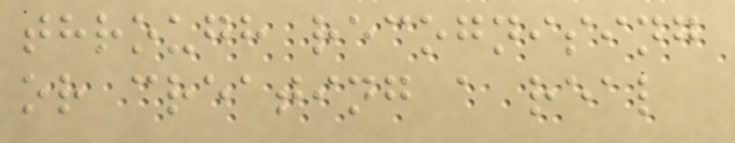through recognising
or creating a real
